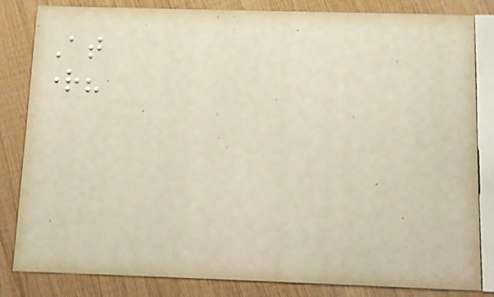At
right?
